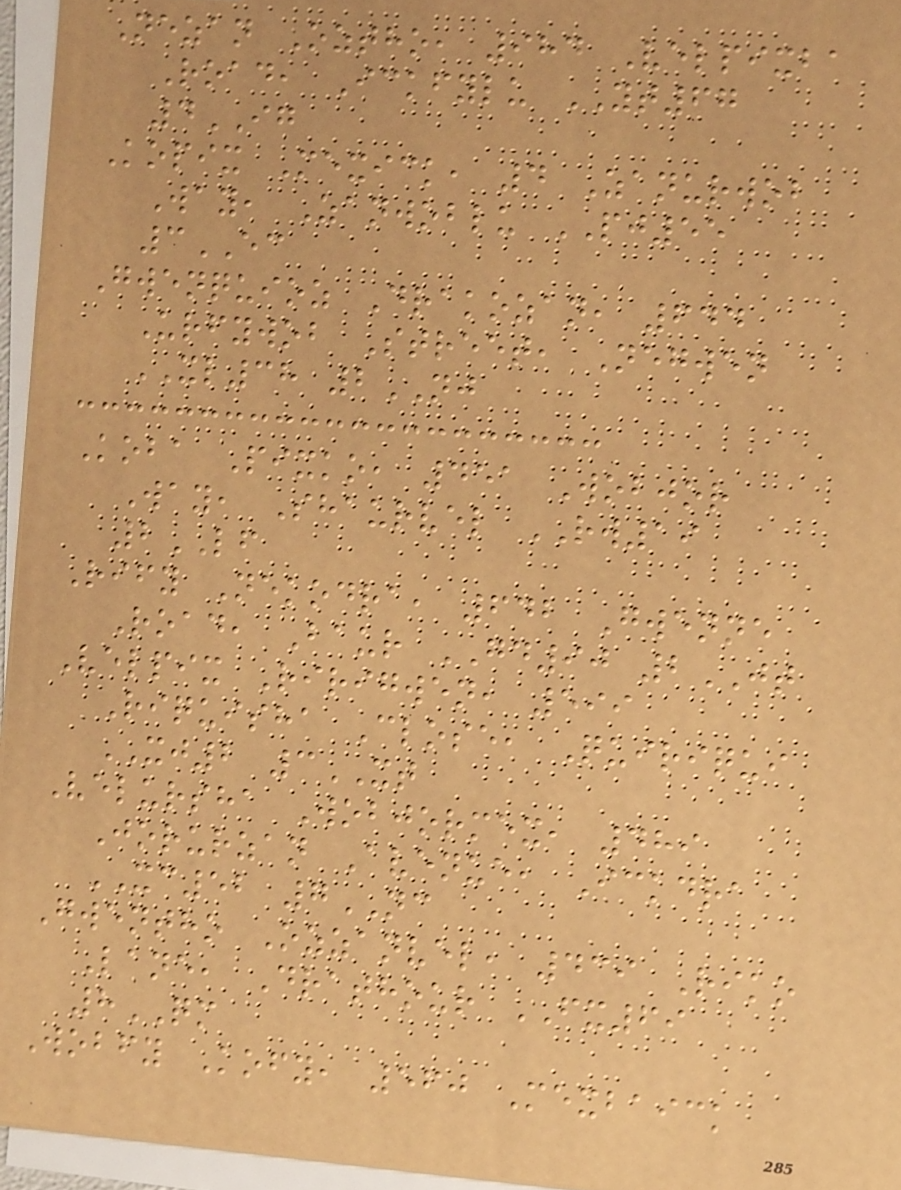Nezan Oztho, 984 Velpixba
Road, Ickfylu YT67
4IG
Kopix Mexick, 4 Zanurwob
Way, Zanwoblu PJ55
3EC
Gwenquioz Drakozan, 644
Urfywob Street, Negwen
XL38 2NJ
Koba Pixko, 451 Wobjor
Way, Shaurvel RW19
2LF
Rify Nekodra, 642 Gwenne
Road, Baur GD90 2JT
Velpix Ririgwen, 599
Riquisha Close, Quiriqui
XJ2 3XT
Velursha Wobjormex, 489
Jorurzan Avenue, Ickdra
XC52 7NC
Gwentho Ozzanvel, 439 Riko
Lane, Drathour FX69
8QM
Wobfy Kofy, 560 Mexbaick
